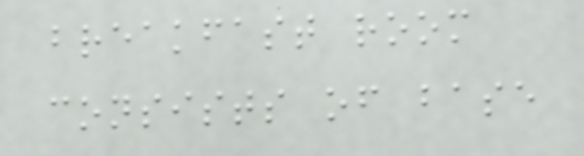breakfast room
consists of base
